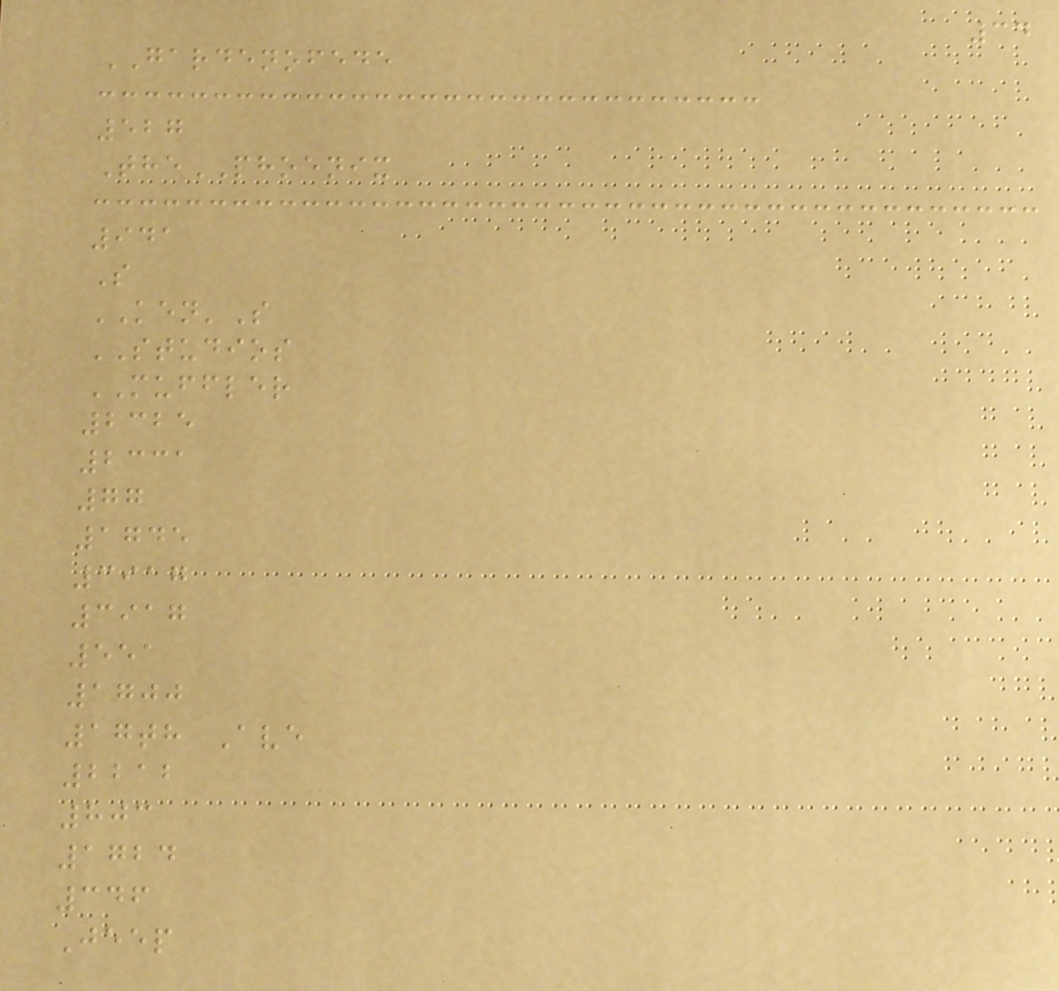34
GARDENOFEDE
527
ThePHOENIX
941
S
KEN'S
STUDIOS
MUFFLER
2325
2331
77
1745
3917
3917
551
1700
17th Ave
2212
803
1724
346
Jeep
